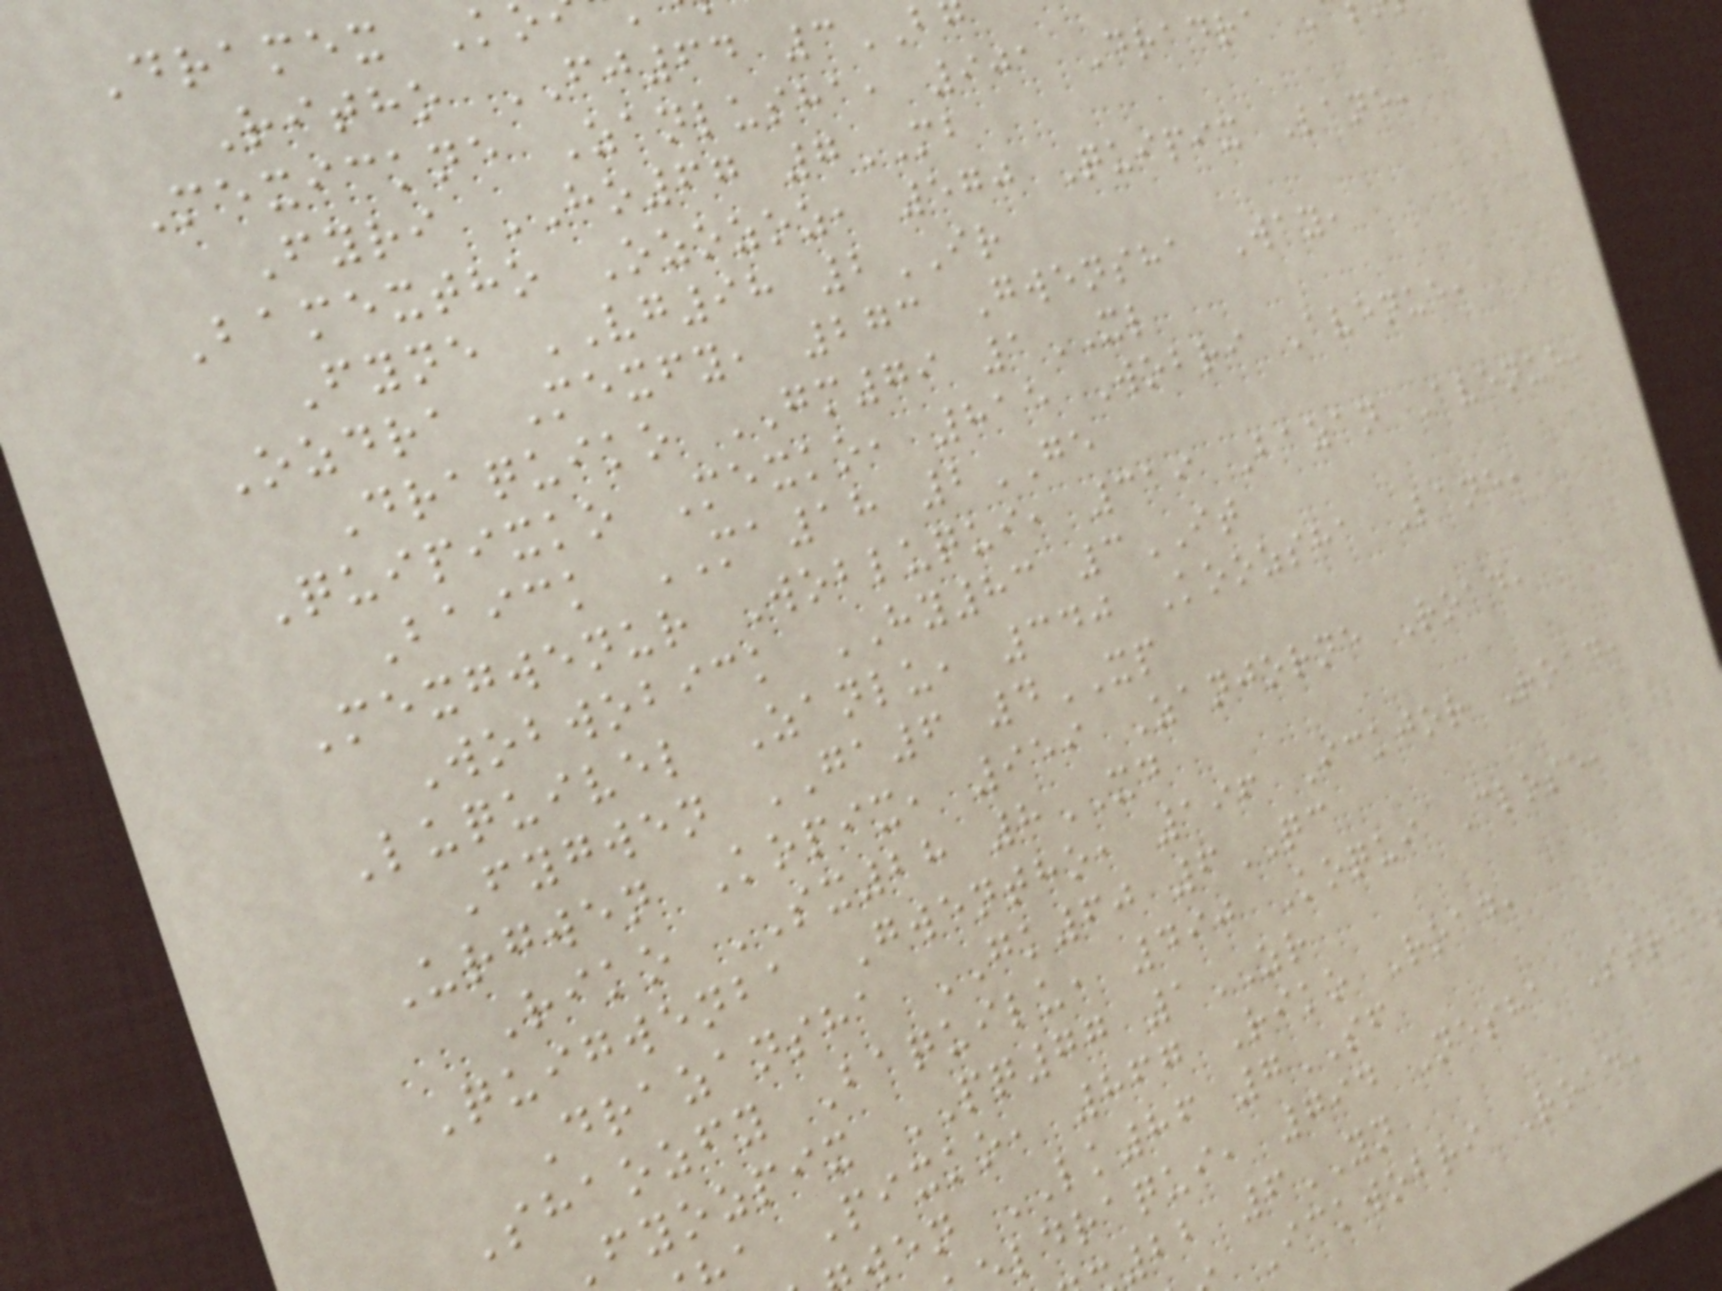Dramex K
Ritho FJ64 3
Mexickne Zanlusha, 901 Dradra
Fyri HO67 7MB
Bamextho Ozozoz, 570 Quipix Lane,
Fyne VG98 2IR
Ozdra Mexfy, 273 Gwensha Way,
Draquiko GM79 1XL
Quipixko Mexko, 815 Wobri Avenue,
Baick MA18 2GE
Mexgwenur Wobluqui, 319 Bazan Avenue,
Wobwobick HY83 3IT
Luquivel Zanlu, 340 Koozsha Lane,
Fygwen GA6 4XP
Urgwen Kopix, 959 Zanjorne Road,
Riko SX28 8XD
Quigwenba Gwentho, 196 Ickjor Road,
Drazansha GK60 6QC
Shaozfy Baquilu, 490 Koqui Close,
fyozpix PQ77 1ZR
a Pixko, 867 Riko Road,
wen LK86 7SF
ldraqui, 794 Nesha Stree
22 6YN
Ickwobri Road,
